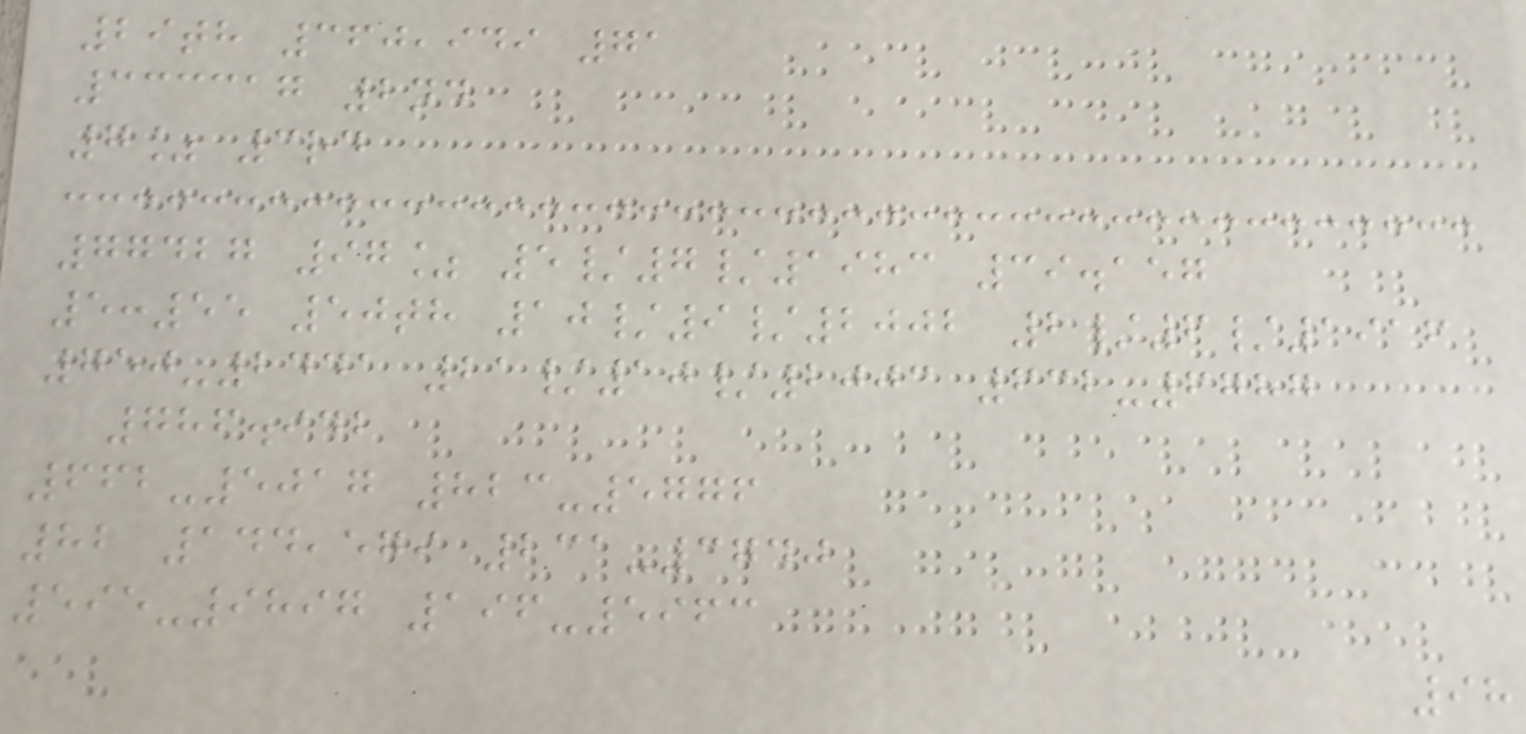29th 360,949 71
333317 2nd
7% 3rd
77427 97% 5/7/1983 39.157
5:55 50th 10/9/2002 2/6/1916
750-2441 21/10/2003 632-6787
786.942
662-5017 823-5776
82 144,579 231-3740
595-9897 196-5963
98
